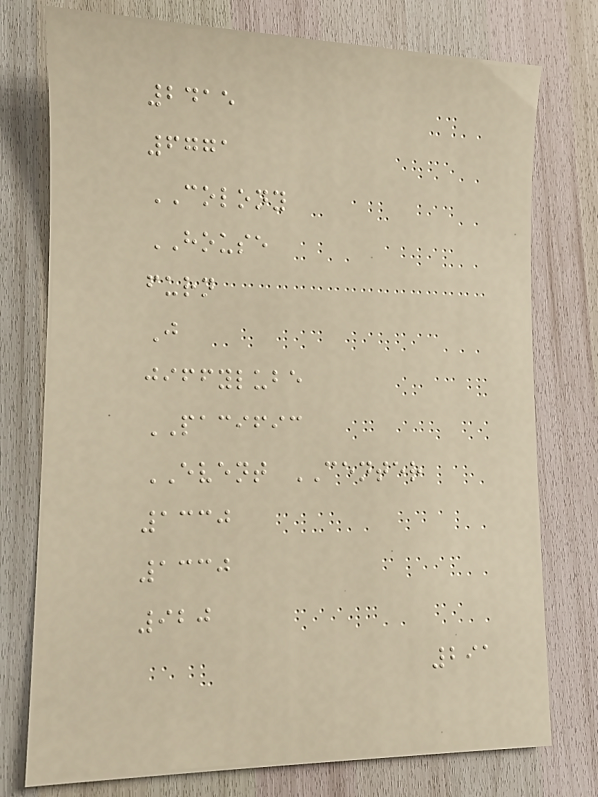2415
6771
COLONY
HOUSE
furn
J
jiffylube
PACIFIC
EVENT CENTER
1330
1330
920
291
